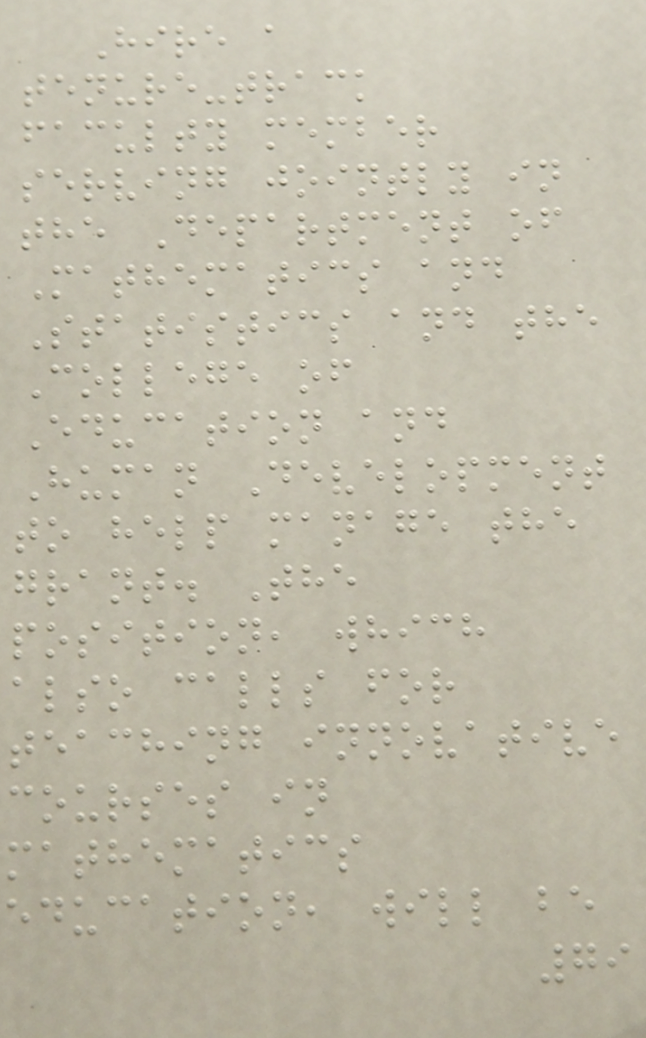Hire a
tenure-track
faculty member
serving jointly in
the Department of
Mathematics and
Statistics and the
College of
Education and
Human Development
to help manage the
grant. The
position, which
also calls for
teaching innovative
courses in
mathematics
education, will be
79
